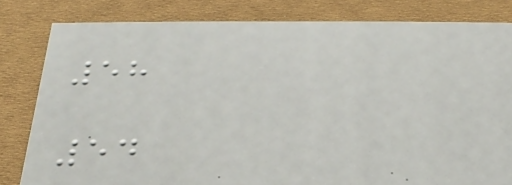58
54
